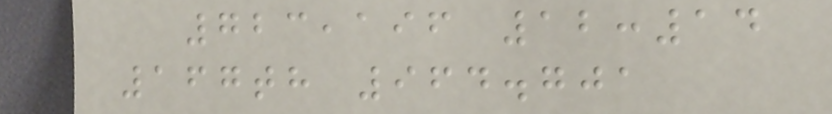723,196 12:14
167th 964.701
